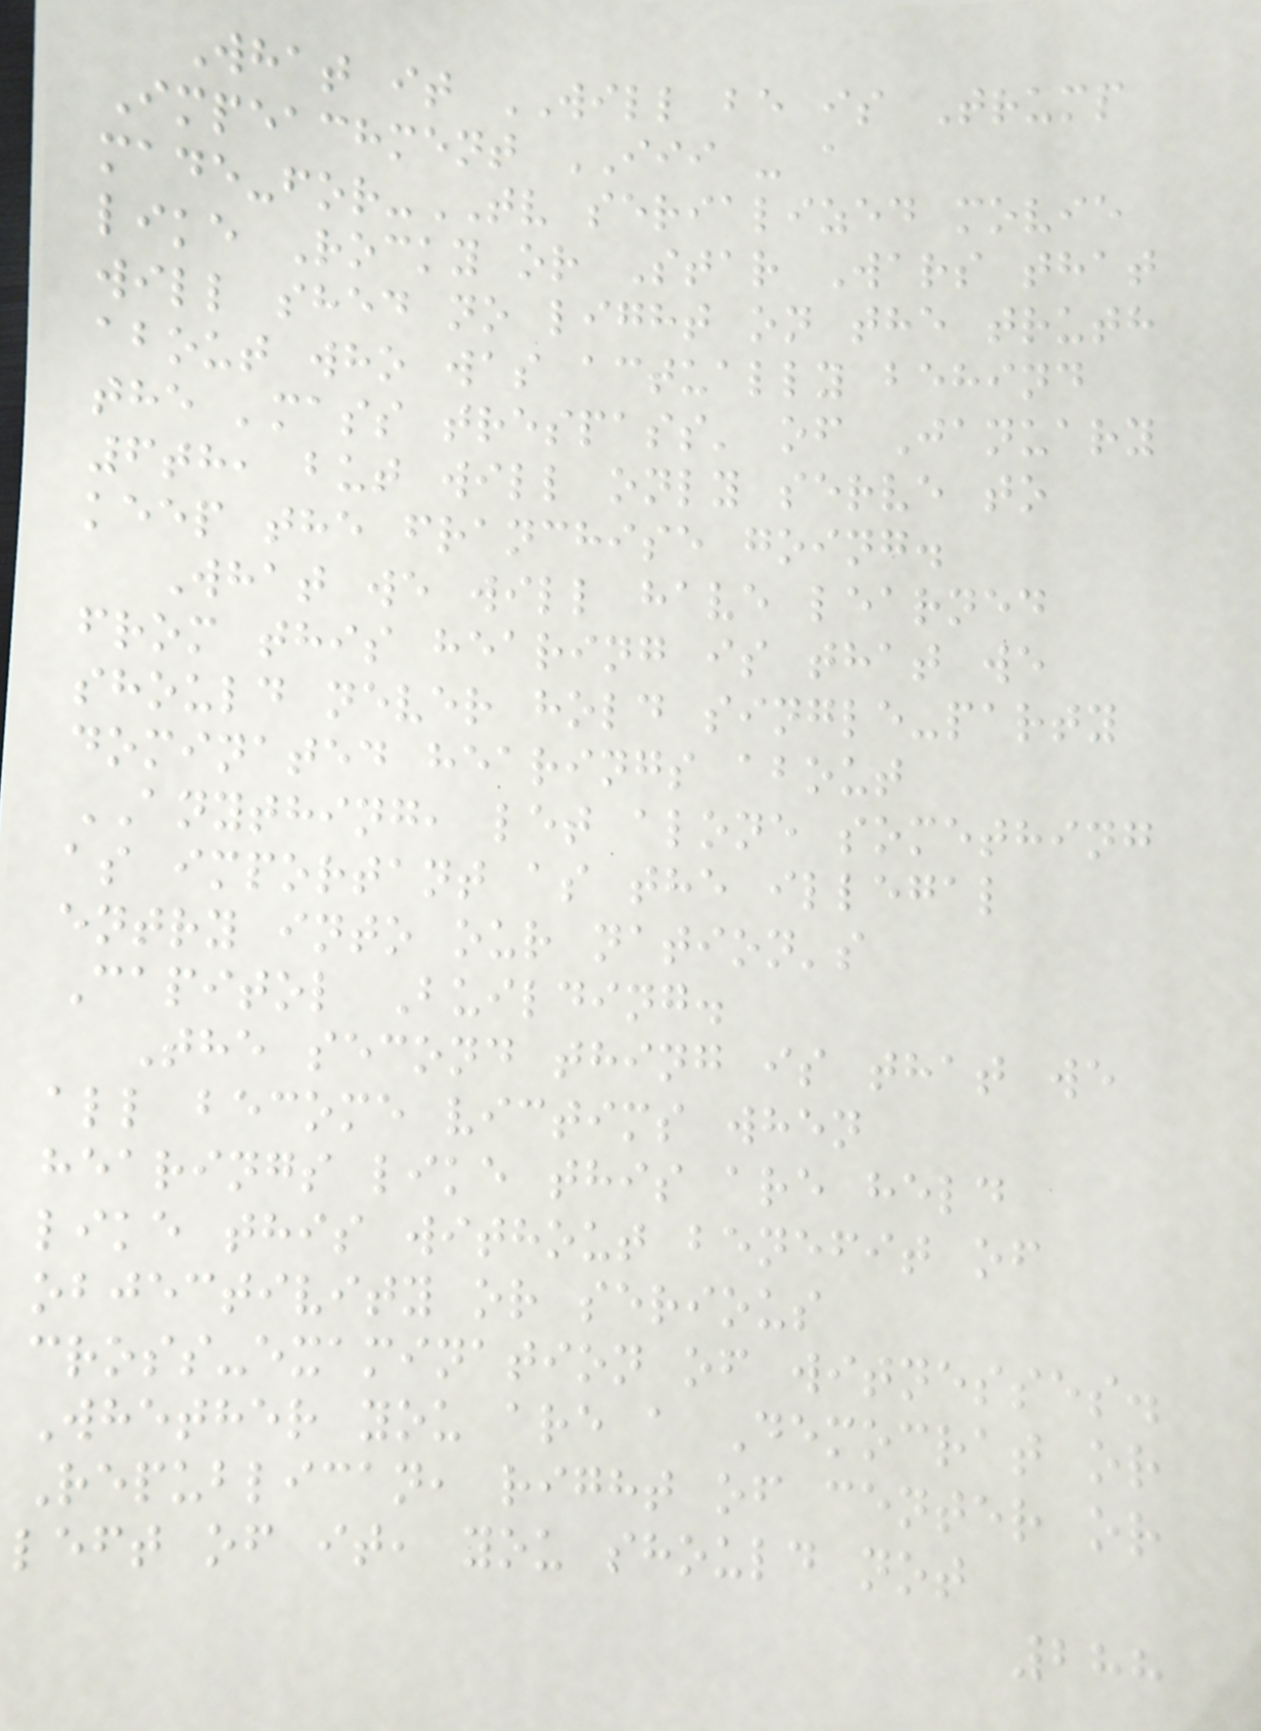What it WILL be is Trump
Impeachment III - a
made-for-TV serialized movie
like Rocky or Star Wars that
will shed no light on the truth
about who was actually behind
the 'mass trespass' of January
6th, but will only serve to
keep the franchise going.
What we will have learned
from this hearing is that we
should never hold single-party
dominated hearings about
ANYTHING, let alone something
as important as the illegal
entry into our nation's
Capitol Building.
The second thing is that we
all become victims when
hearings like this are held
like this without benefit of
objectivity or serious
cross-examination of witnesses.
Whether you are a Democrat or
Republican, right of center or
left of it, you should not
288
